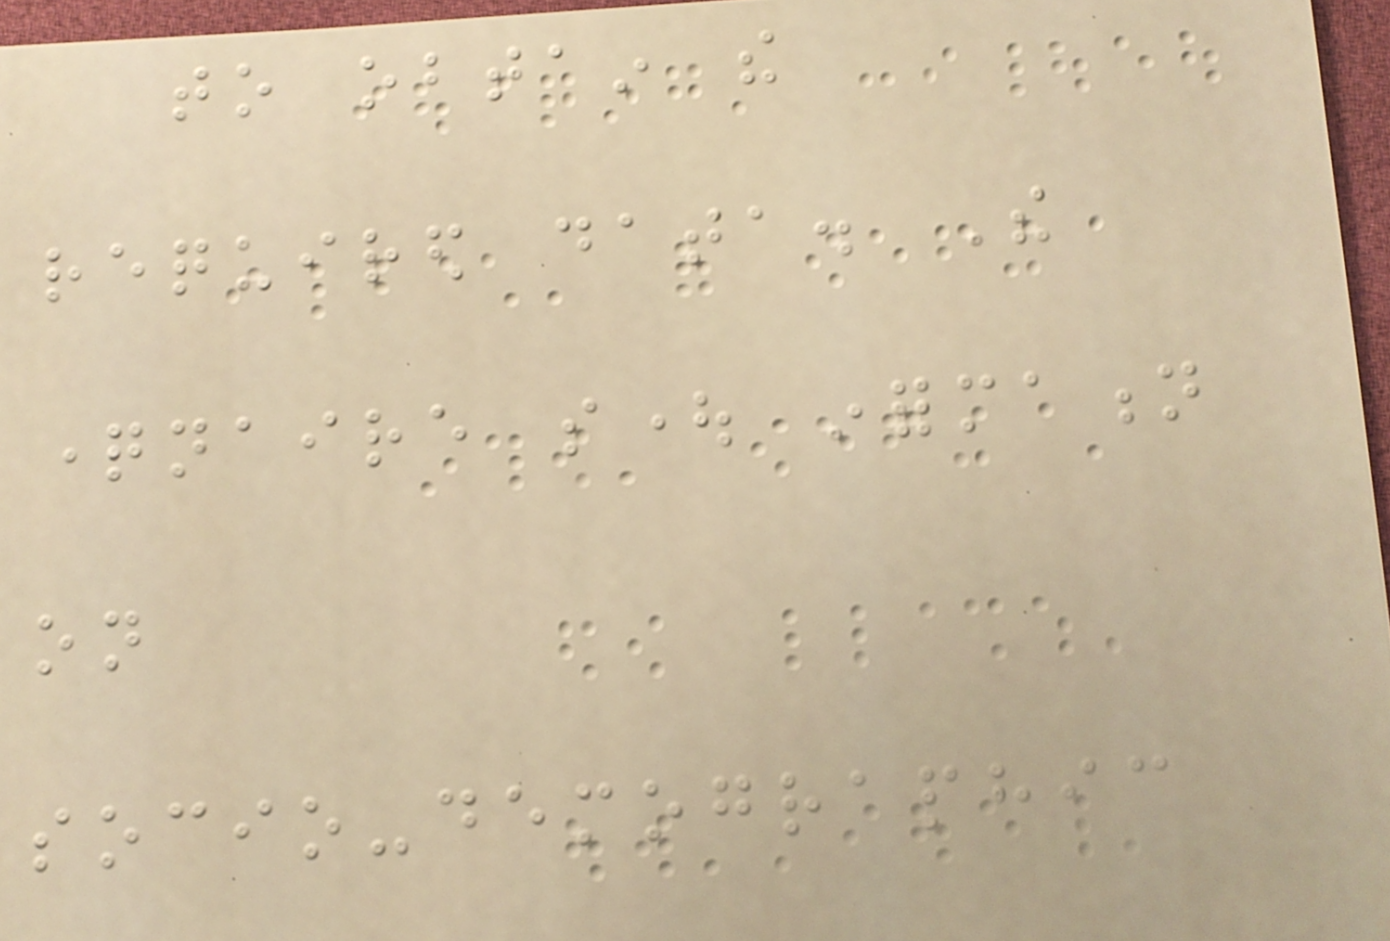to obtain the
required data. The
questionnaire sought information
on
socio-demographic
